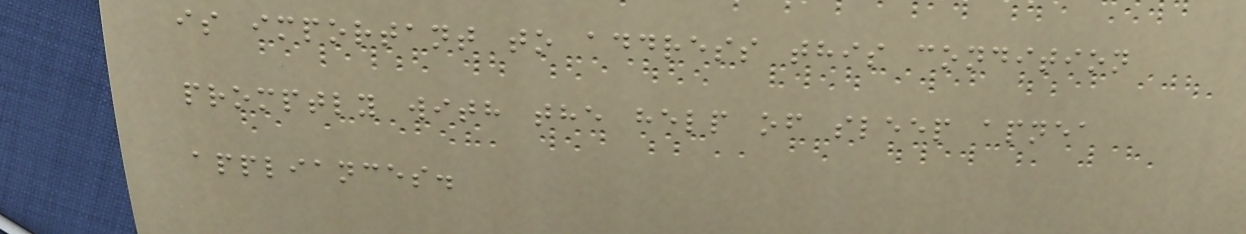is important to address this condition
promptly with the help of sleep apnea
appliances.
